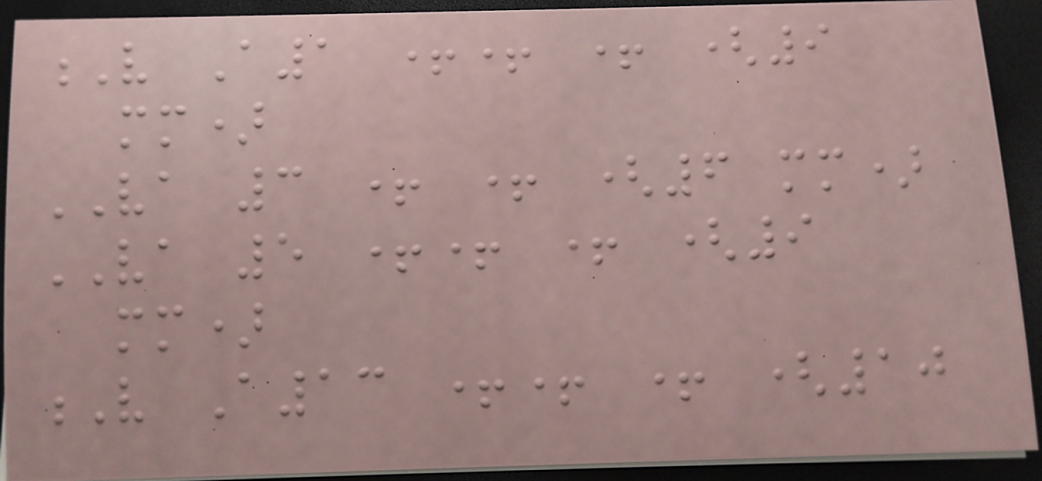V A1 ++ + (9
mm)
VA 3 + + (6 mm)
VA 5 ++ + (9
mm)
V A13 ++ + (10
